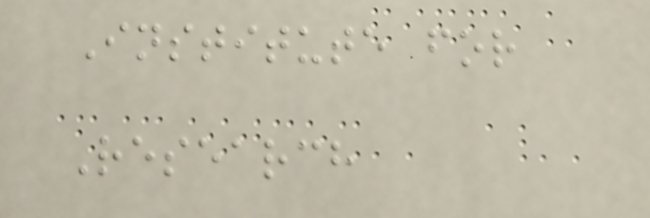Institute for
Research
